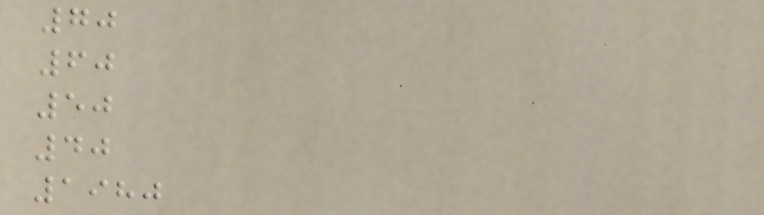70
60
50
40
1980
